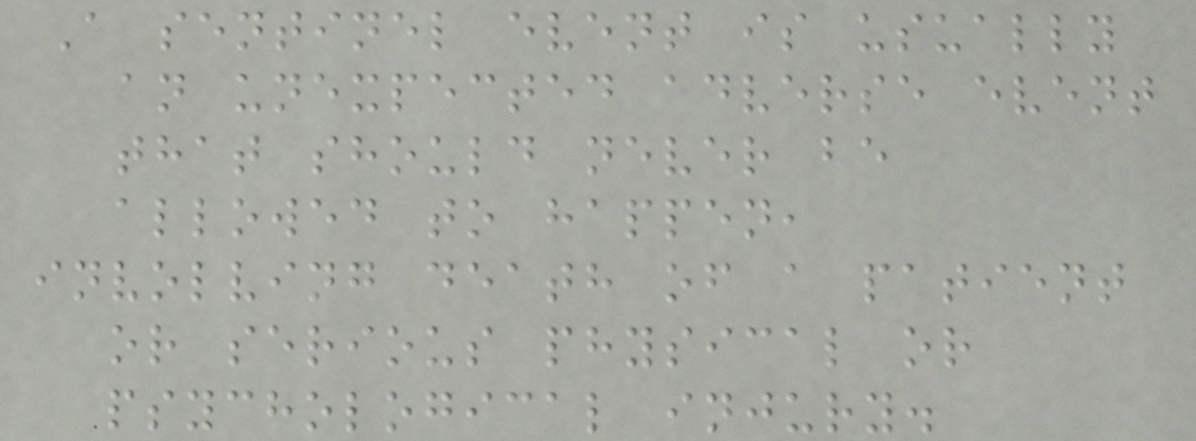A sentinel event is usually
an unexpected adverse event
that should never be
allowed to happen,
involving death of a patient
or serious physical or
psychological injury.
